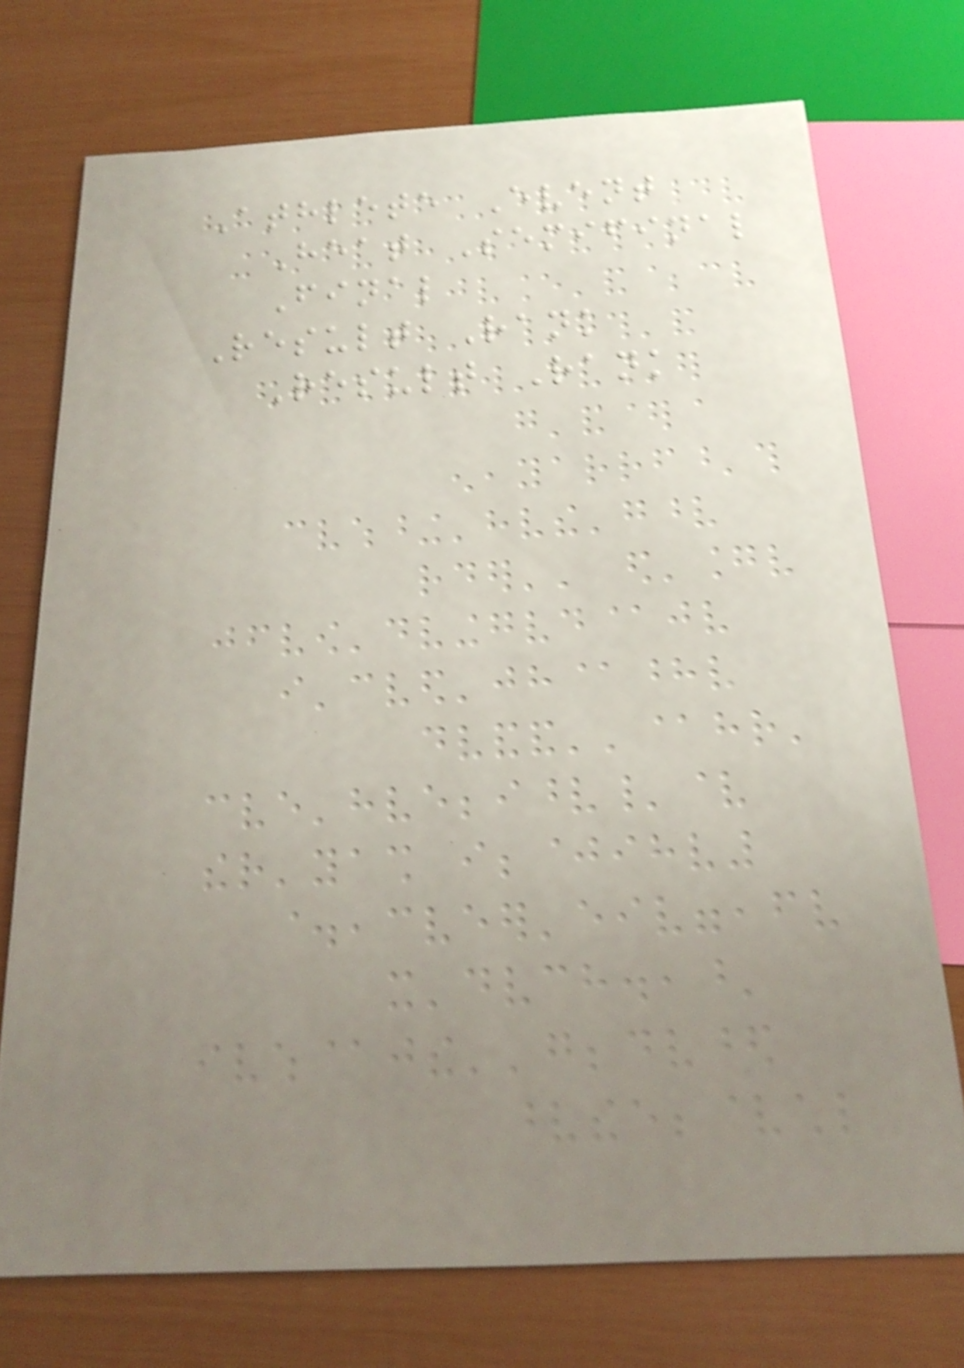Athlete Event
Heat Semifinal
Final
Result Rank
Result Rank
